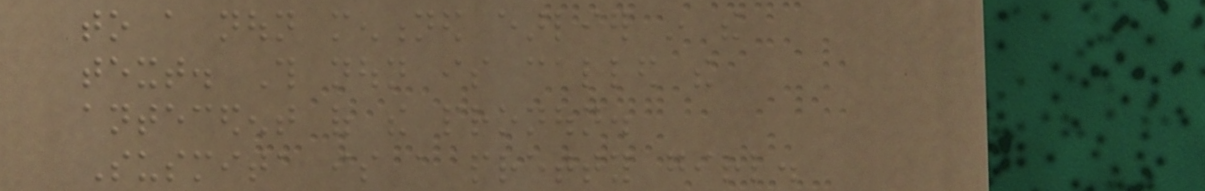to a noun mentioned earlier in the
text. This noun is called the
antecedent of the pronoun.
Susmita is a pretty girl.
